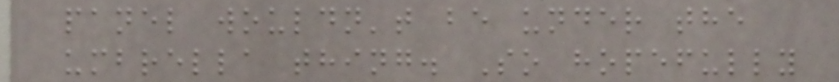panel wouldn't be under the
umbrella thing. So hopefully
